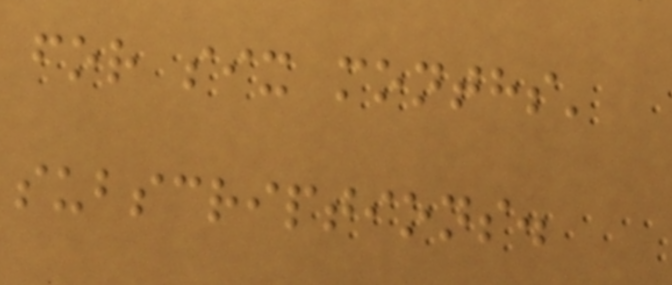for six months'
subscriptions.
